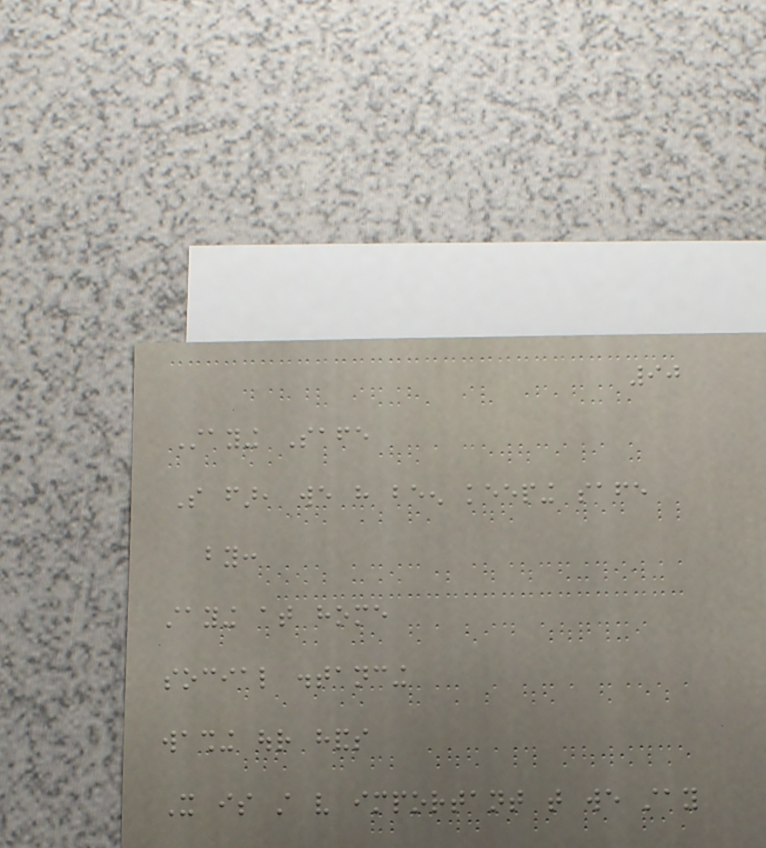90
Staying Safe
So far, we have been keeping safe
by:
staying at home
social distancing
washing our hands
It is still very important that we stay
